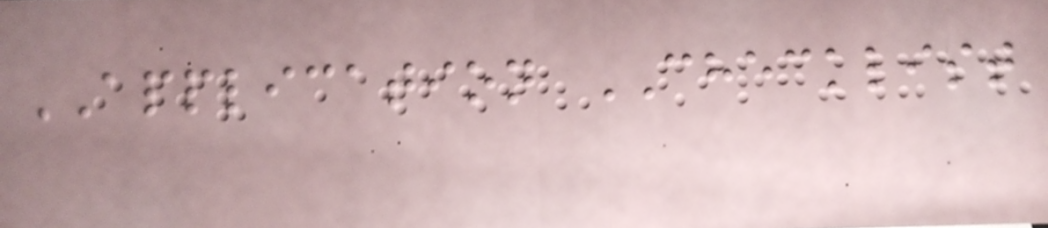APPLICATION CHECKLIST
